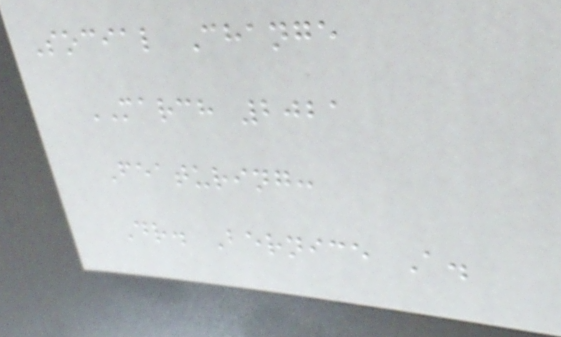Social Change
MARCH 2021
Featuring:
Dr. Bernice A.
